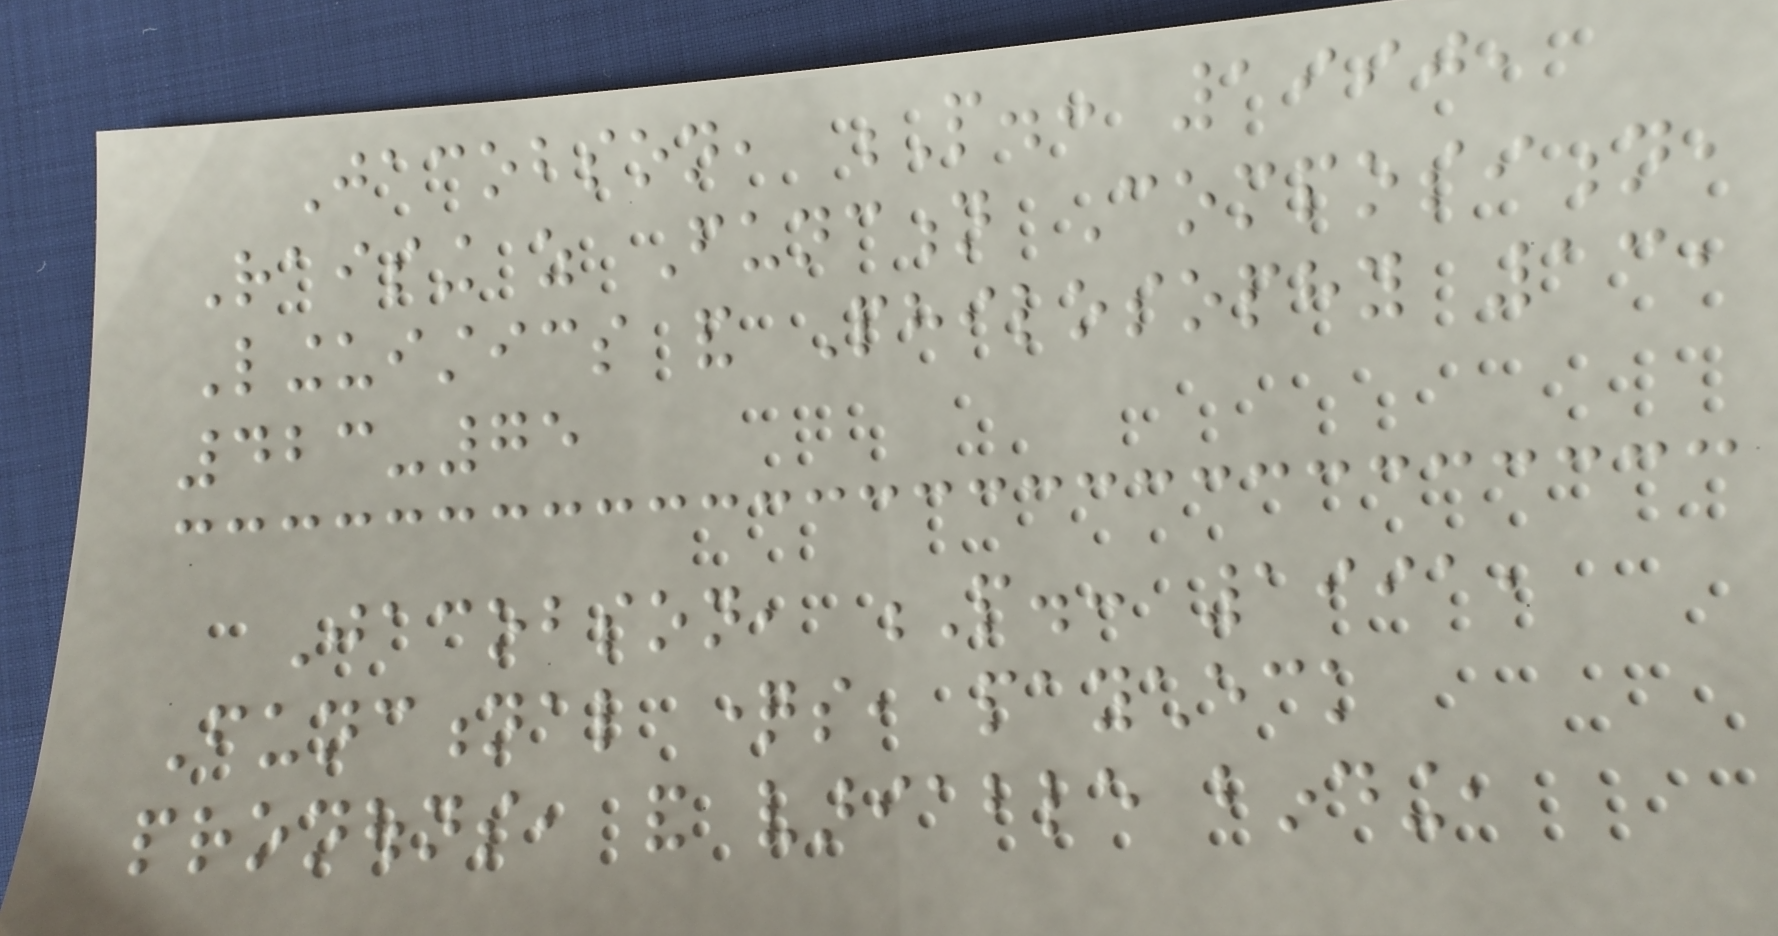Jacobson, P.: 1990,
Raising as Function Composition,
Linguistics and Philosophy 13,
423-75
Jacobson, P.: 1991,
Functional questions, paycheck
pronouns, and variable binding,
